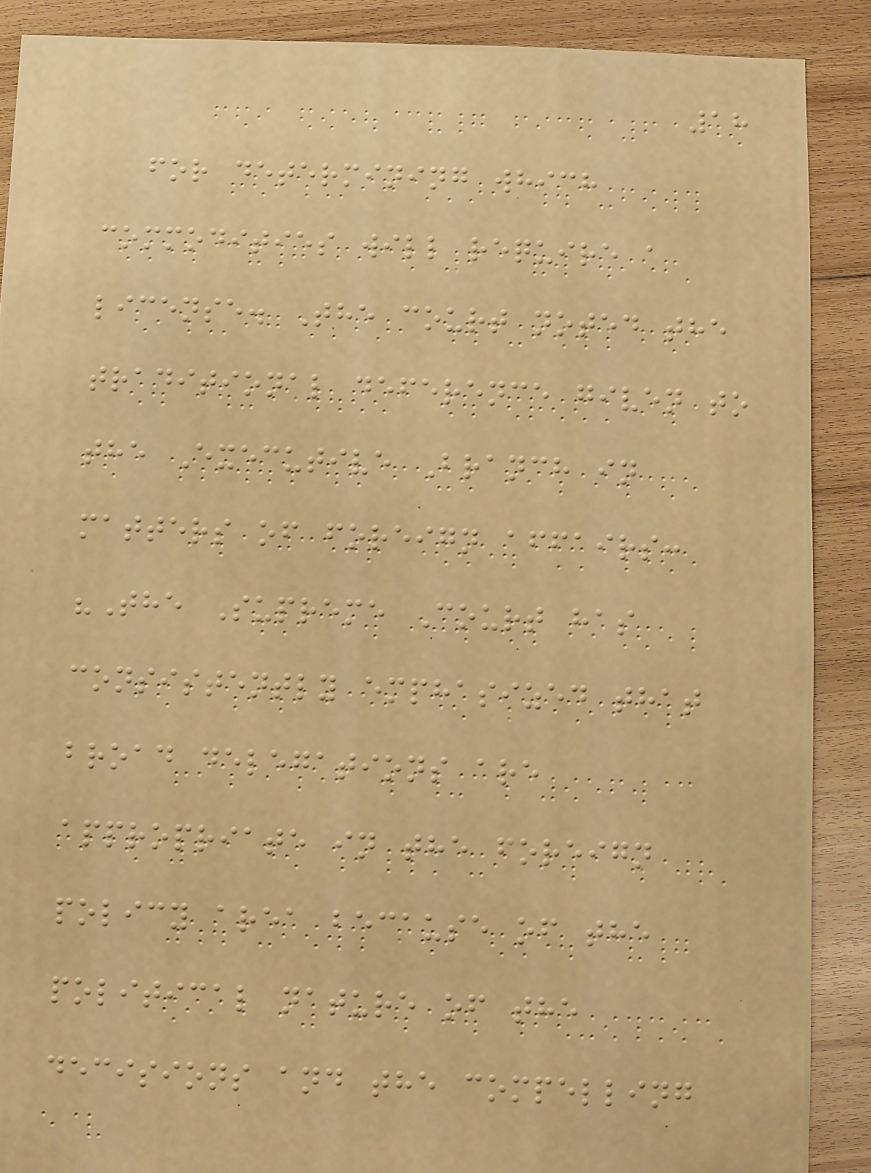18
for determining which
commodities will require a
license. The court noted the
traditional deference given to
the Executive Branch in
matters of foreign affairs:
"The Supreme Court has
consistently emphasized that
broad delegations are
appropriate in the foreign
policy area because of the
political nature of the
decisions and the compelling
